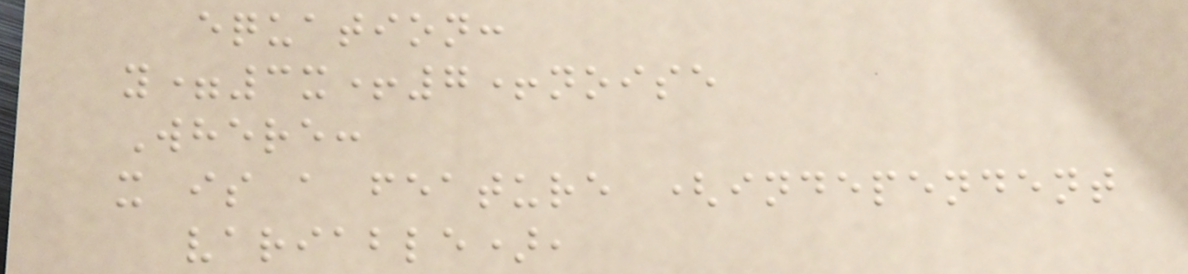equation:
y=3x+7+noise
Where:
x is a feature (independent
variable),
